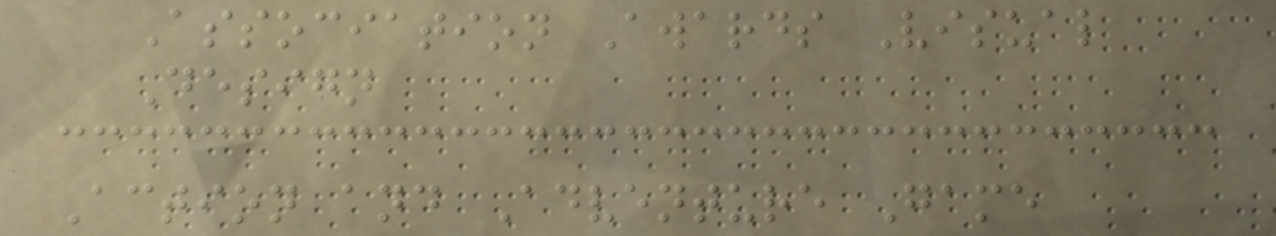Association Awards Visual
Design
Action and Adventure Game
